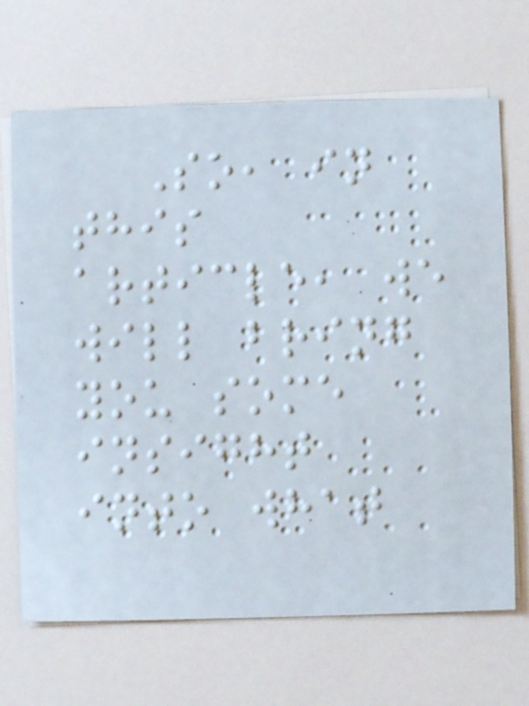So, in
this
article, we
will bring
you some
insight
into what
